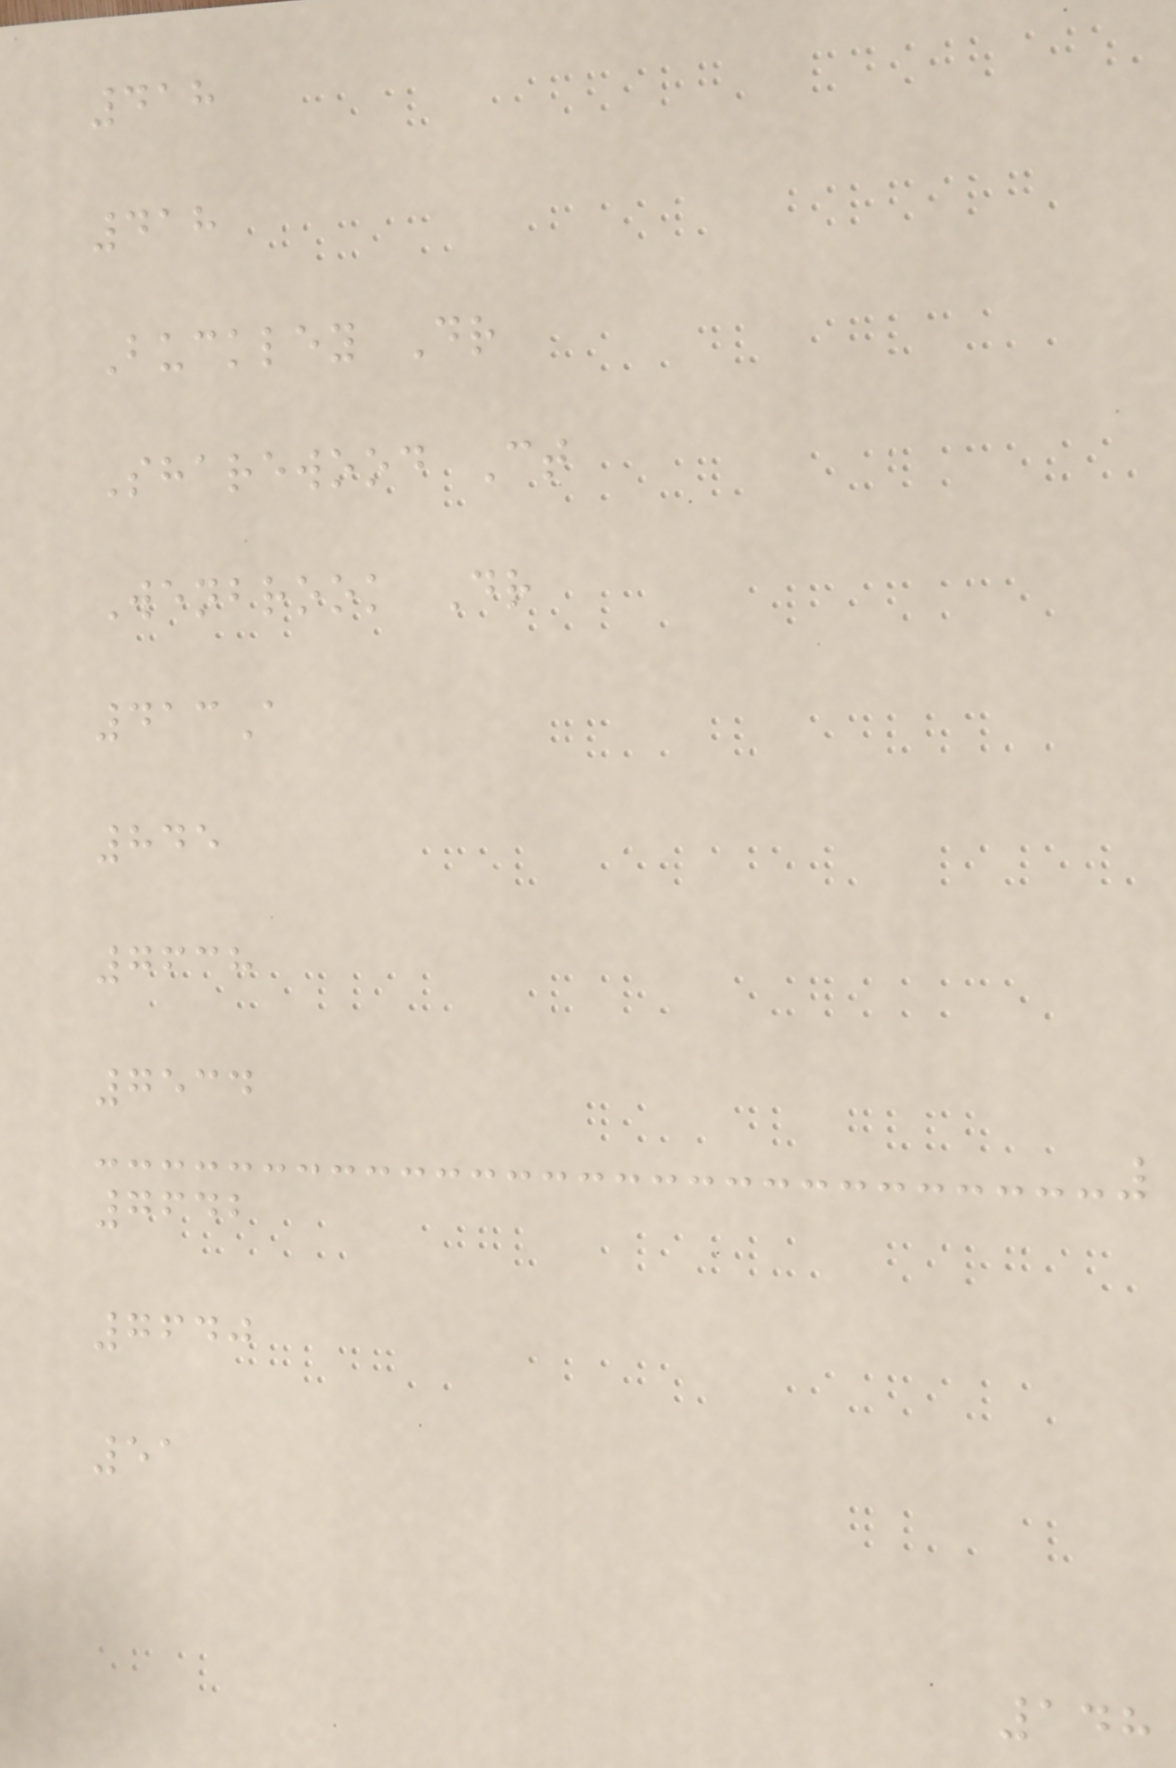418
418
Buckley Dr
Sharewood Ct
Wenbrook Dr
413A
845
7638
7534
7642
7640
51
148
